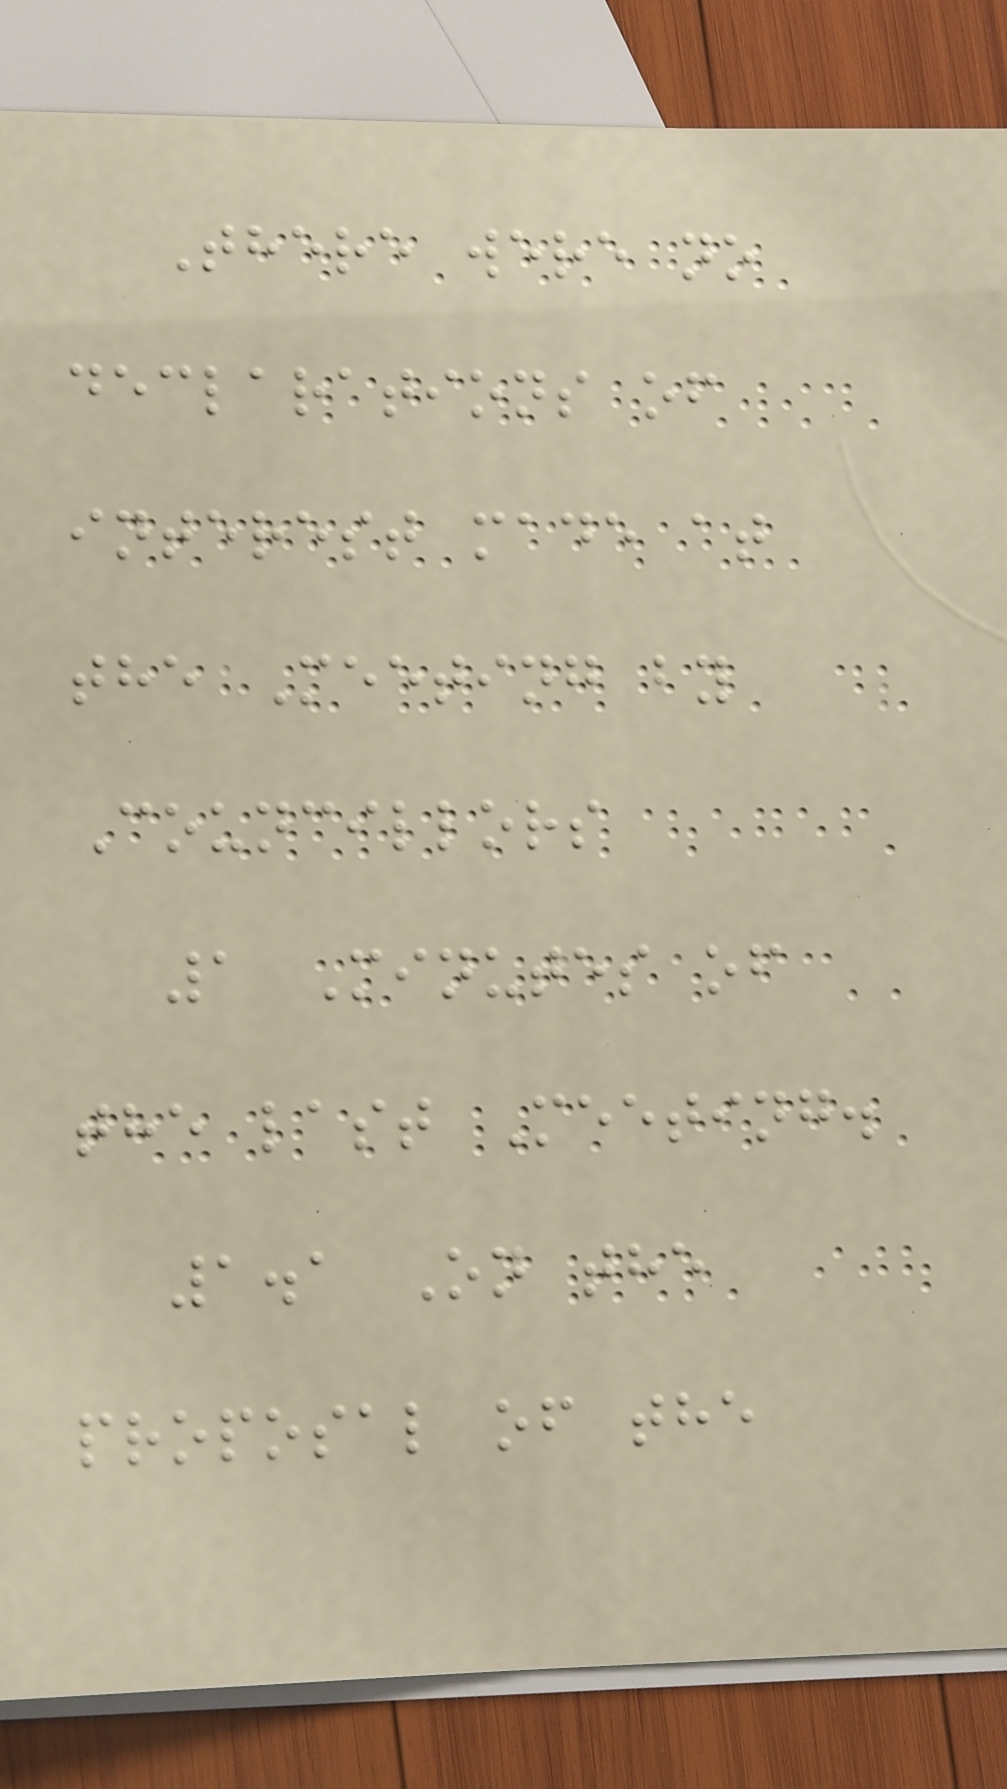There were no
declarations of
interest made at
the Meeting by
Councillors
1 Minutes of
the last Meeting.
1.1 On the
proposal of the
